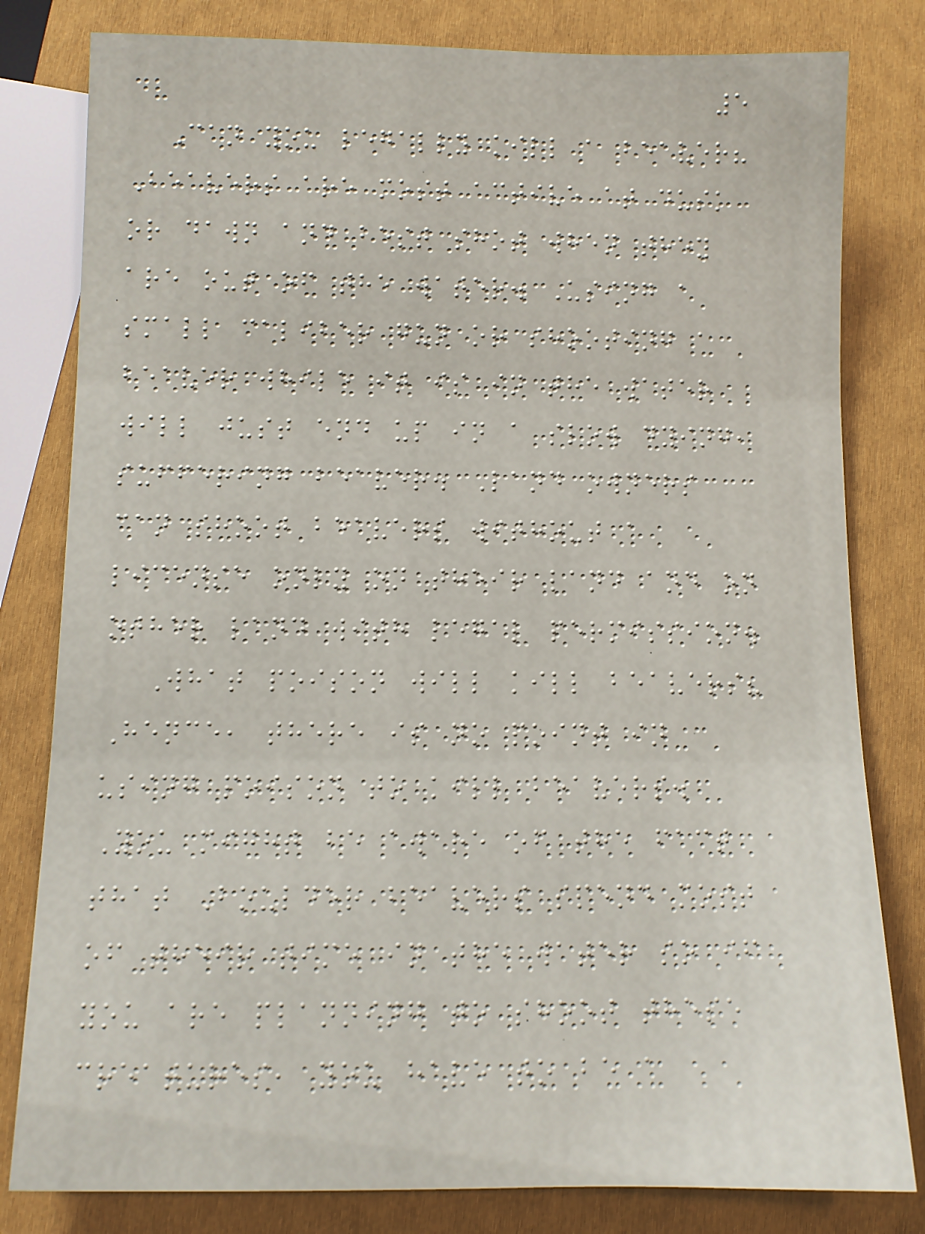5
Can you legally kill a beaver?
Beavers are most active at dusk
or dawn and best shot when they
are out of the water. Using a
small caliber gun or shooting a
beaver while it is in the water
will just end up in a slow dying,
suffering beaver. Land owners
can shoot beavers without a
license only on their land and on
other land with legal permission.
What poison will kill beavers?
Hence, there is no point in
using poison to kill beavers.
You might be aware of the fact
that Boulder beavers spend most
of their time in the water so if
you are planning to shoot these
creatures, you have to be a
